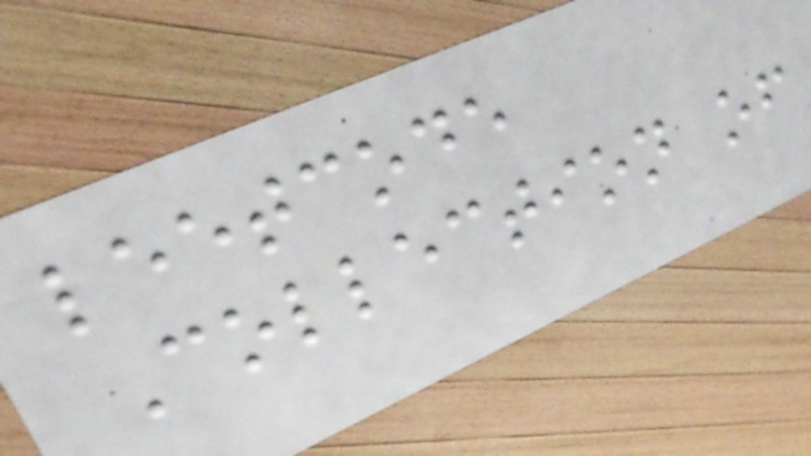leetcode
Collection of
